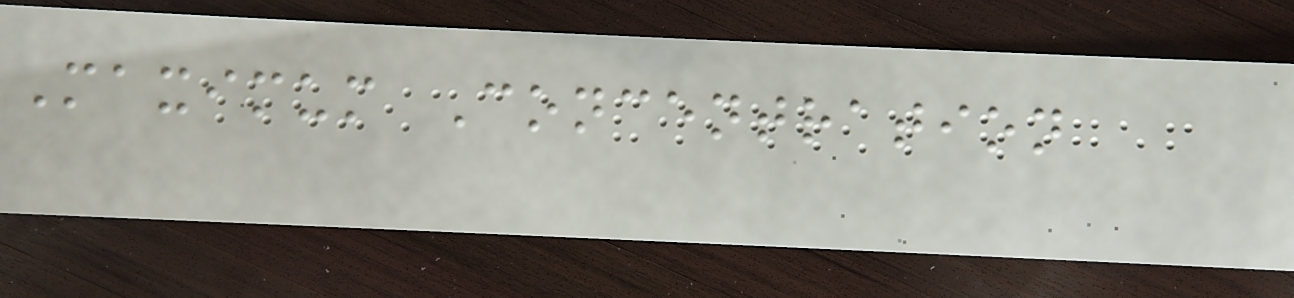Maximum Concentration
